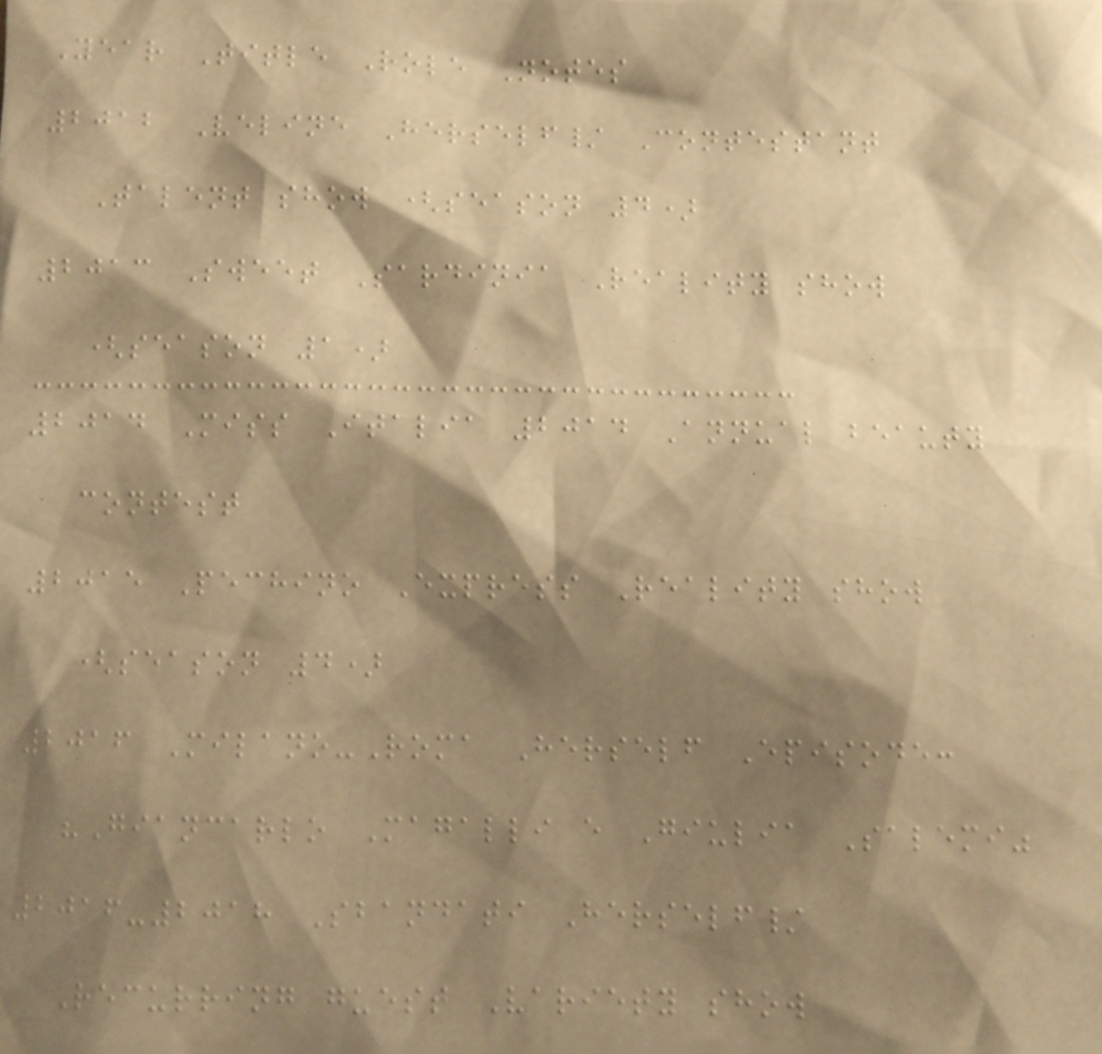Year Title Role Notes
2012 Veline Herself/ Contestant
Talent show (season 4)
2013 Sweet Sardinia Reality show
(season 1)
2014 Miss Italia 2014 Annual beauty
contest
2015 Pechino Express Reality show
(season 4)
2016 Milano-Roma Herself Episode:
"Giancarlo Magalli e Giulia Salemi"
2016-2018 Sbandati Herself/
Recurring guest Variety show
